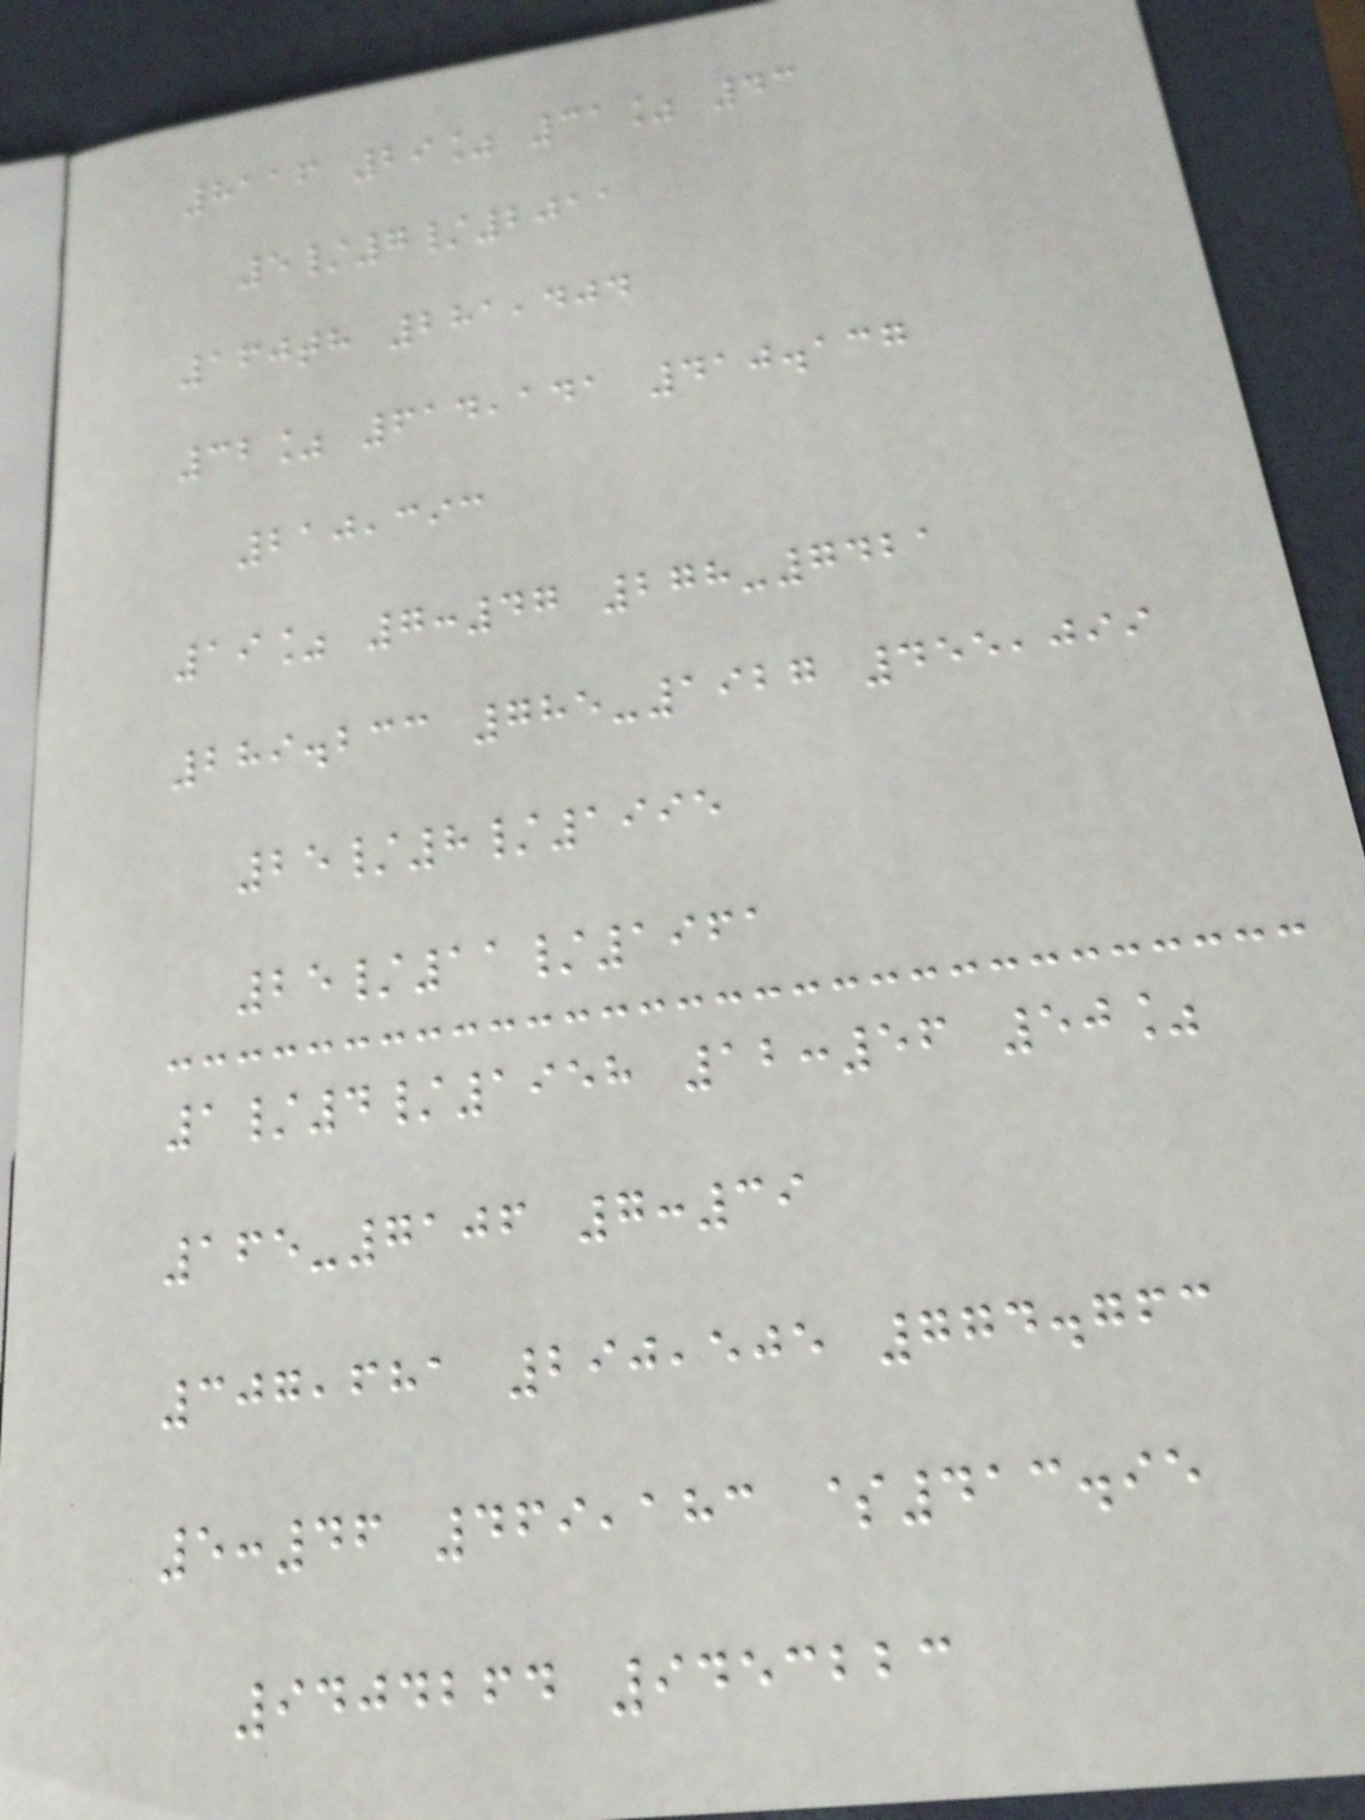8116 29% 31% 43
5/7/2011
160th 281,404
32% 614,141 410.137
210,393
19% 7:47 278-7421
289.233 785-1927 455,099
25/8/1995
25/11/1961
1/4/1958 12:56 50%
165-7106 7:39
307,681 290,505 774.763
5:46 469,183 $413.95
9404264 9453223
